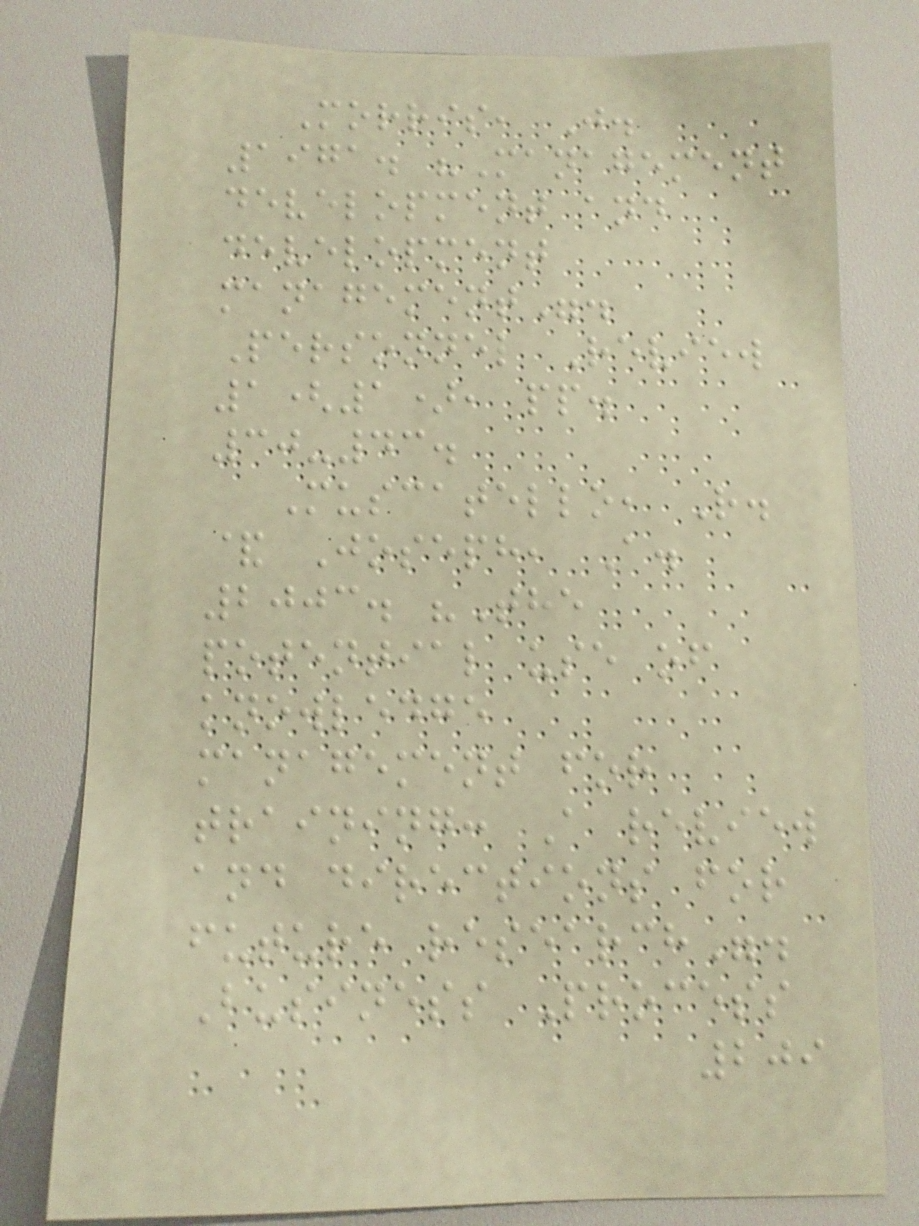Morris, J.
1971. "Management
development and
development
management".
Personnel Review
1(1), pp.
30-43.
Muscatello, R.
& Joseph, A.
2003. "The
potential use of
knowledge
management for
training: A review
and directions for
future research".
Business Process
209
